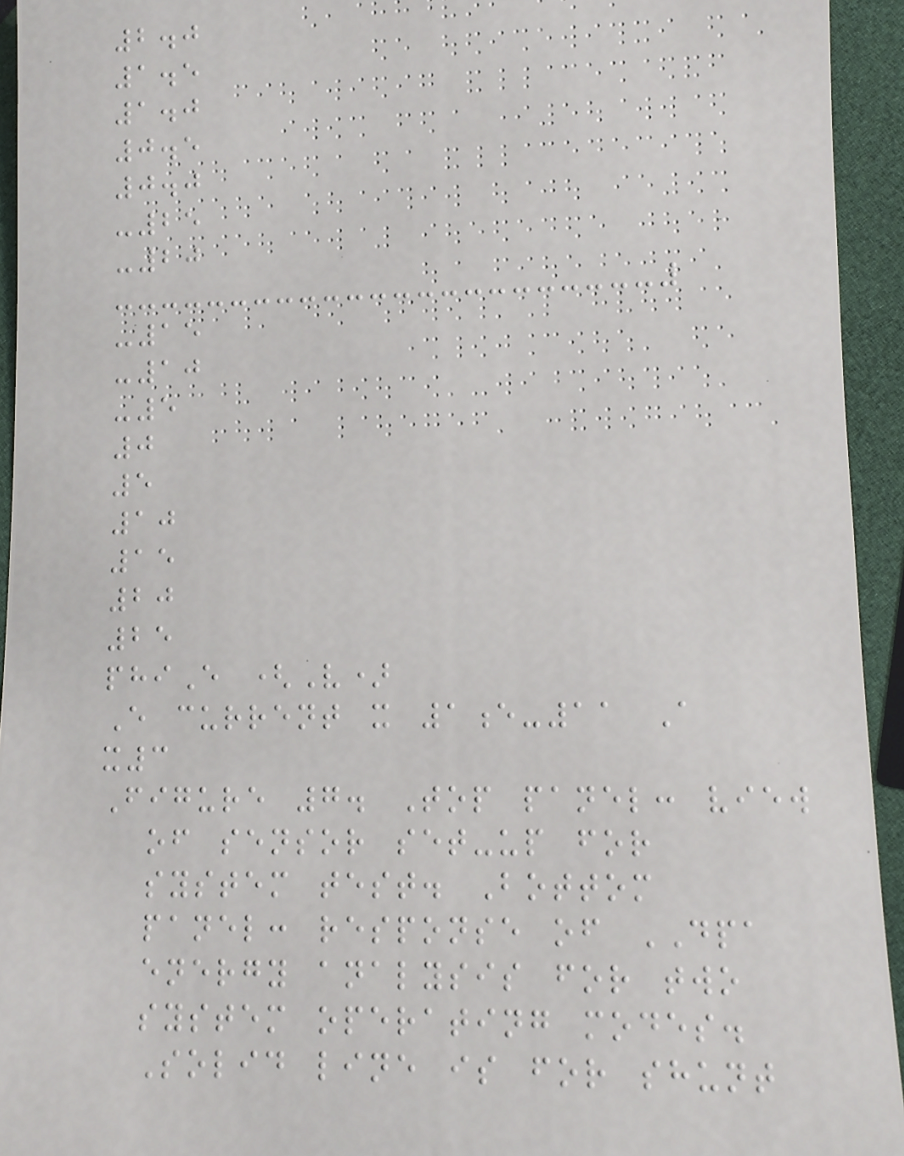2.0
1.5
1.0
0.5
0.0
-25
-20
-15
-10
-5
0
5
10
15
20
25
phiE (V)
E current x 1e-11 A
x3
Figure 7. Top panel: view
of sensor set-up for
system test. Bottom
panel: response of DPA
energy analysis for two
system operating modes.
Solid line is for shunt
